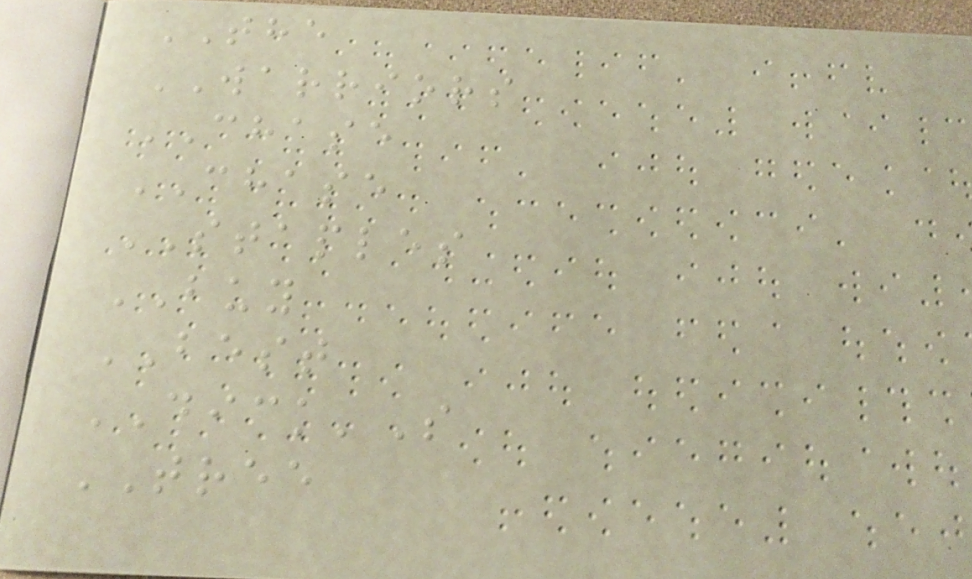THE
WARRIORS
CHASE
CHASE
STAPLES
BUY
BEST
DICK'S
TREE
